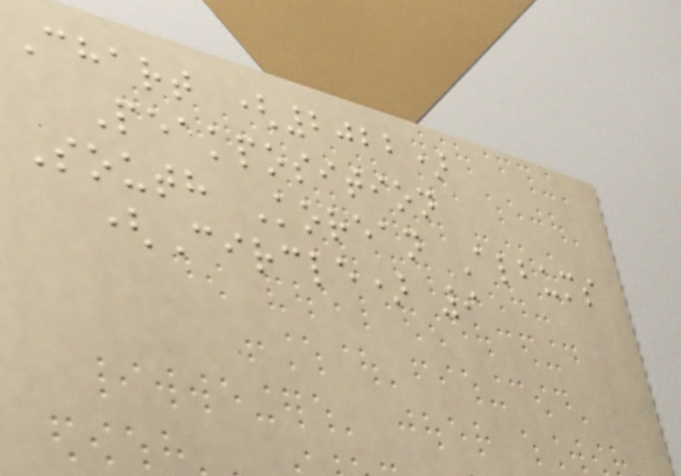Chart (2022)
Peakposition
South Korean Albums
(Circle) 9
